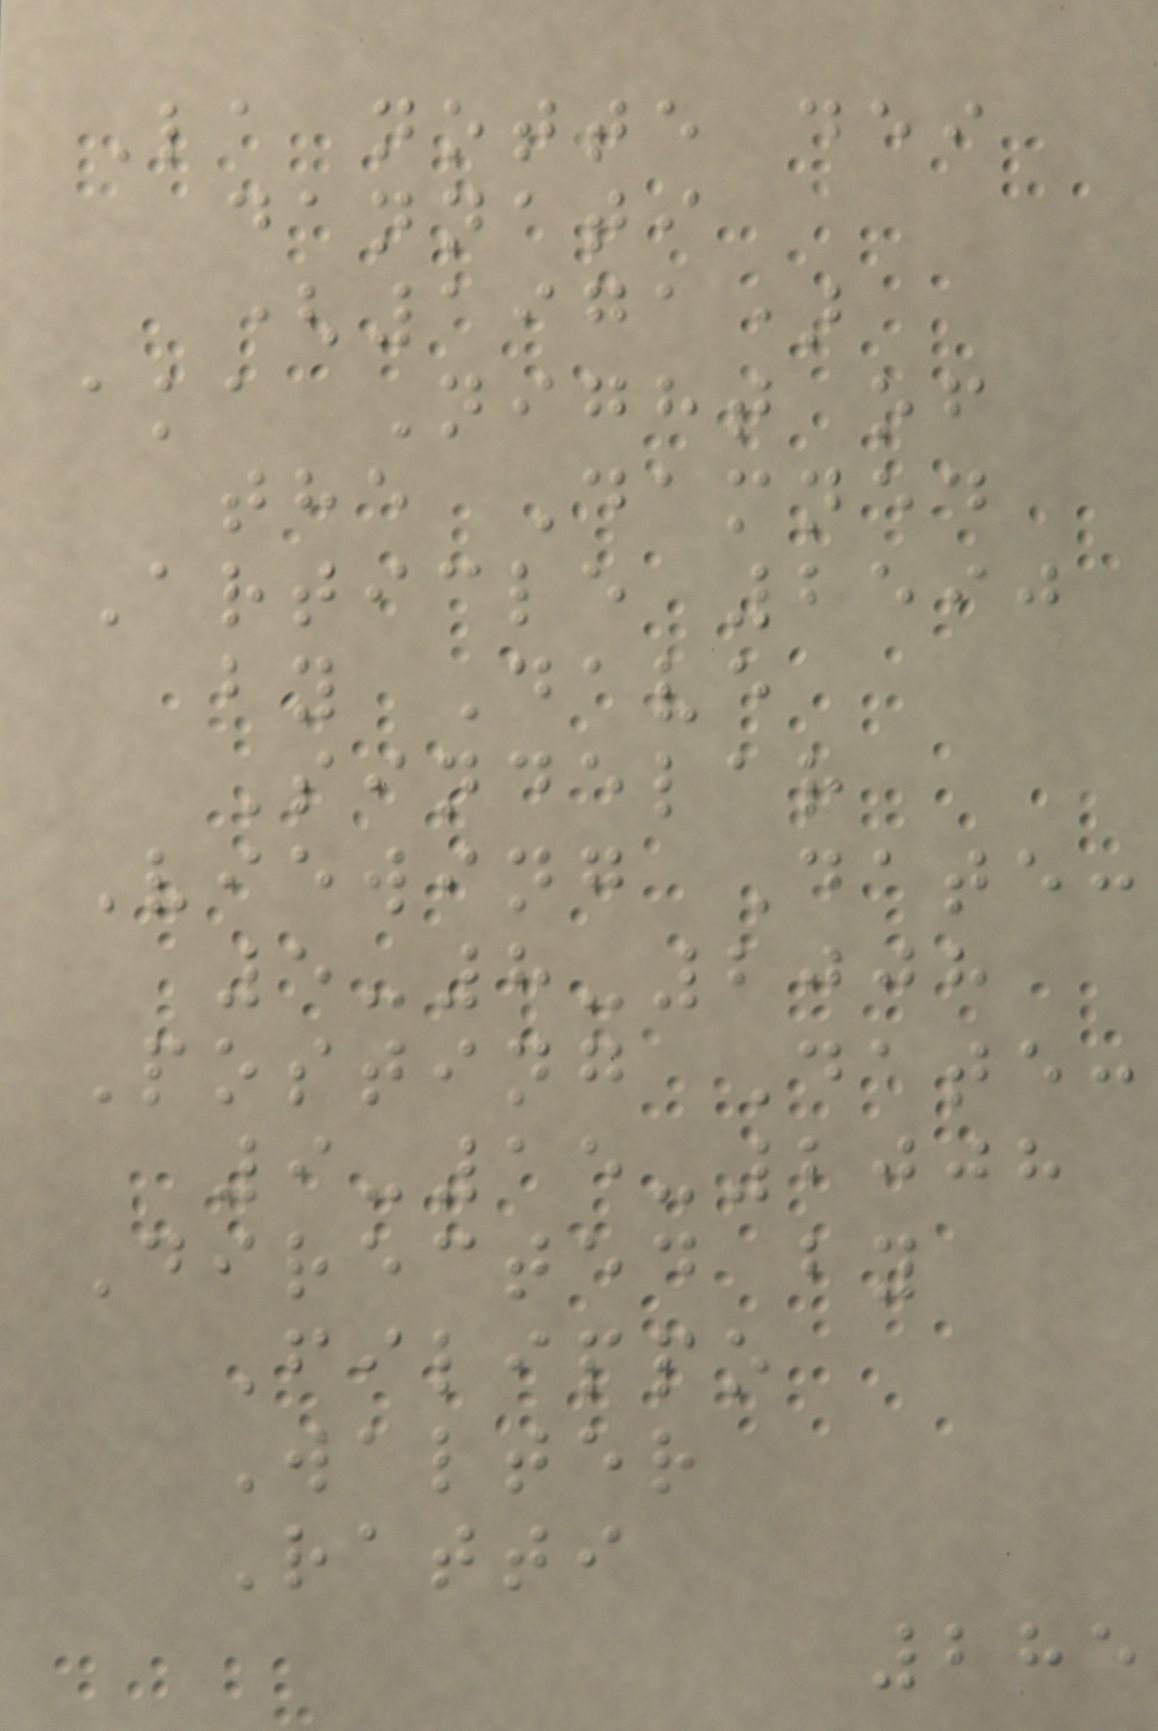La notte dei
dannati
(1971)
aka Night of
the Damned
Article 2590
by Dave
Sindelar
Viewing Date:
5-8-2008
Posting Date:
9-15-2008
Directed by
Filippo
Walter
Ratti
285
